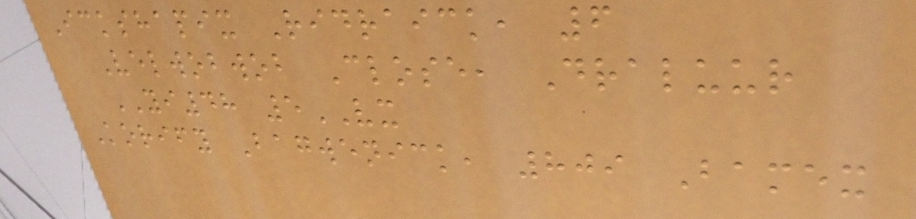Ickshapix Ridraick, 6
Velwobwob Close, Draluur
YI48 5VX
Korify Bagwenick, 809 Bamex
